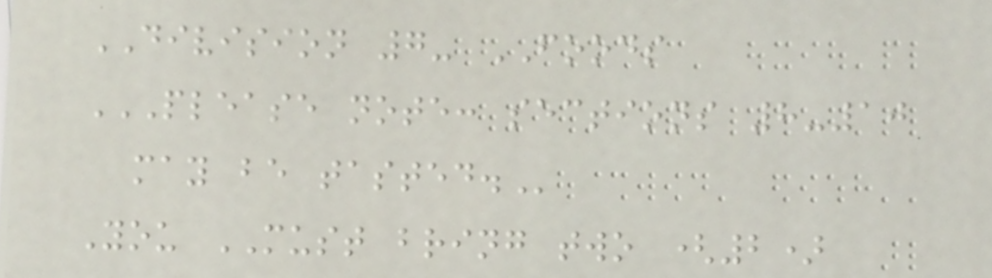DIVISION 7- FOODS
PLEASE NOTE: SECTIONS 8-10
MAY BE TASTED.
You MUST bring two (2)
